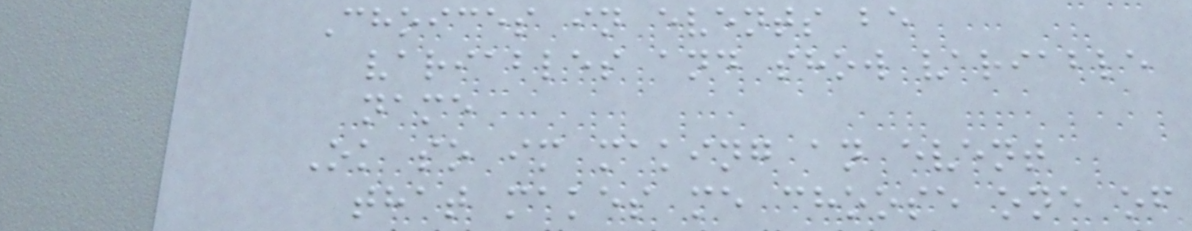Choices in events be
variables and show variable
name
Ok so im making an event
that makes me choose one of
